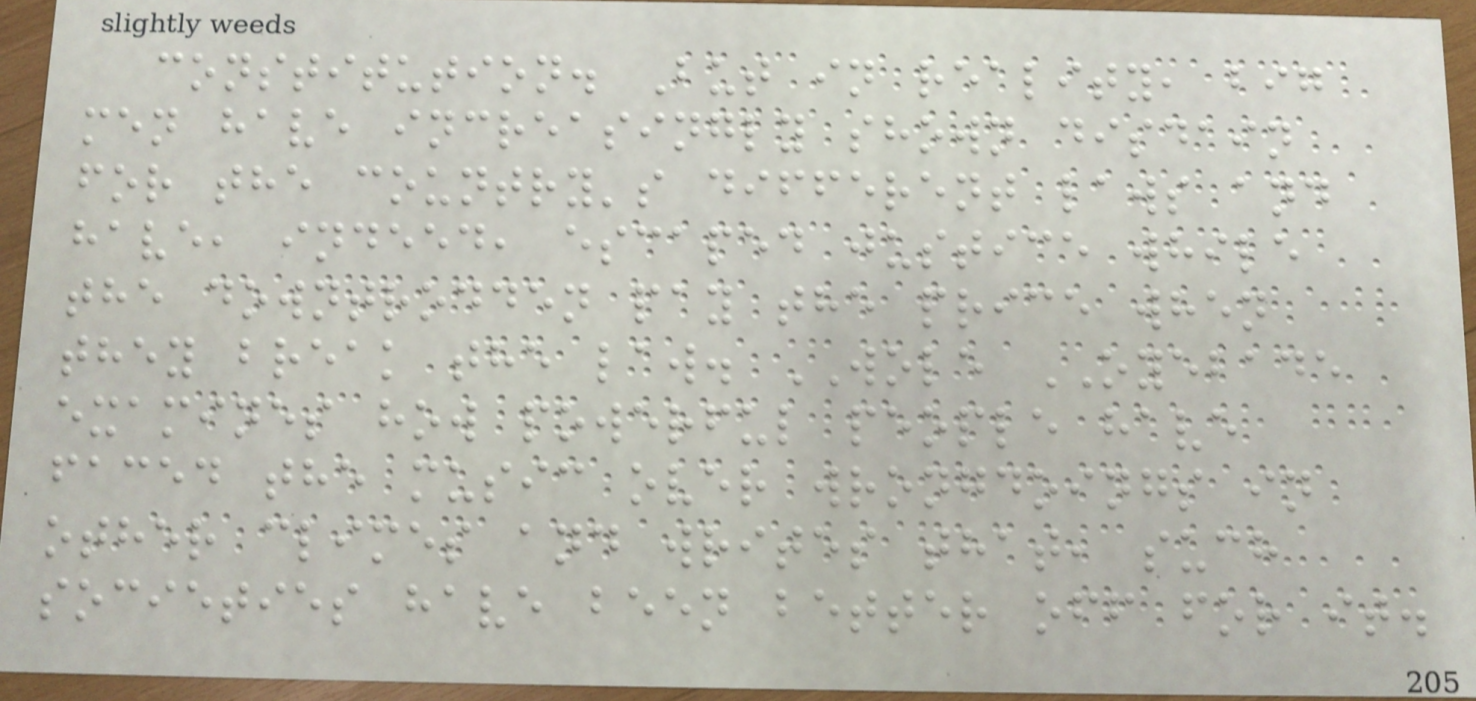constitution. But in reality, big
men have increasingly shown disdain
for the country's different laws and
have, indeed, escaped justice while
the downtrodden pay the price when
they break the law. WOLE OYEBADE
examines how powerful people have
faced the music over wrongdoings in
other climes and writes that, such
societies have been better off for it.
